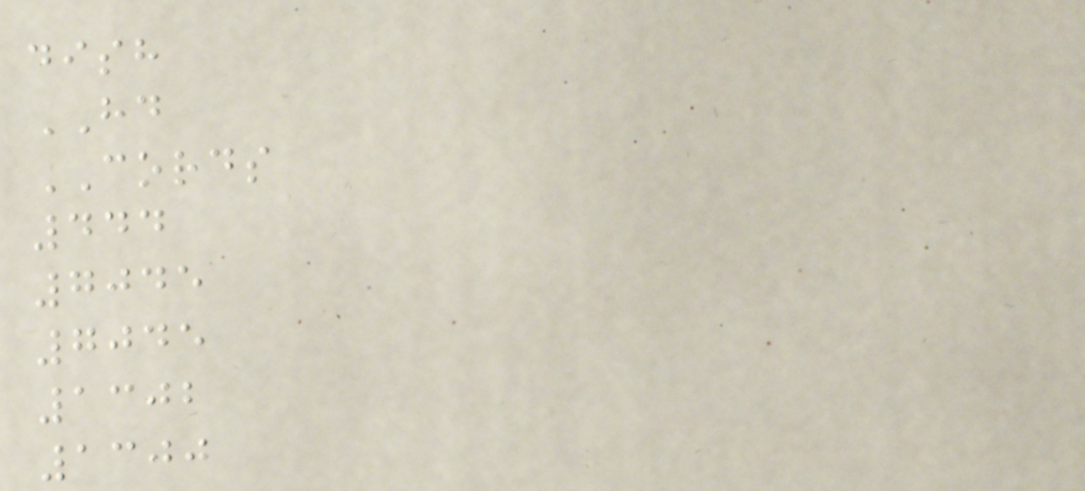dish
HD
CORDS
444
7045
7045
1302
1300
